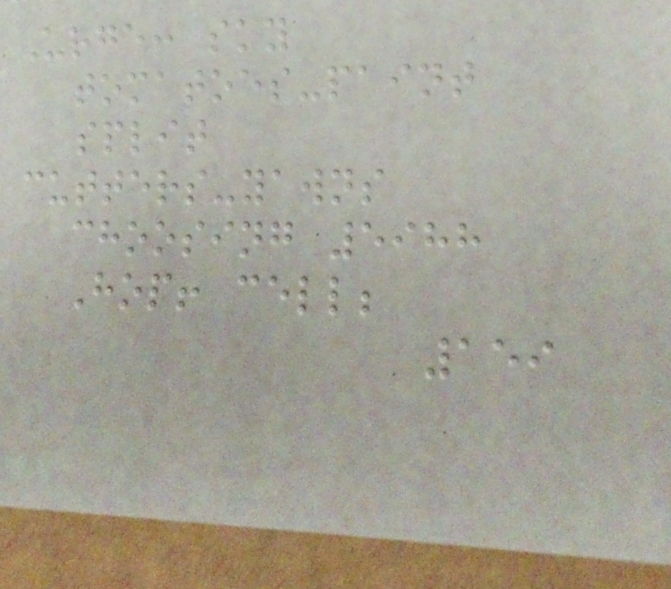Urge: sky
tomatoes-paint
split
cutters-yawns
choosing 5988
Hop! cell;
159
